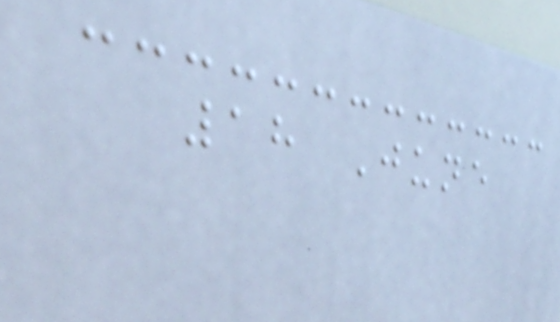18 June
